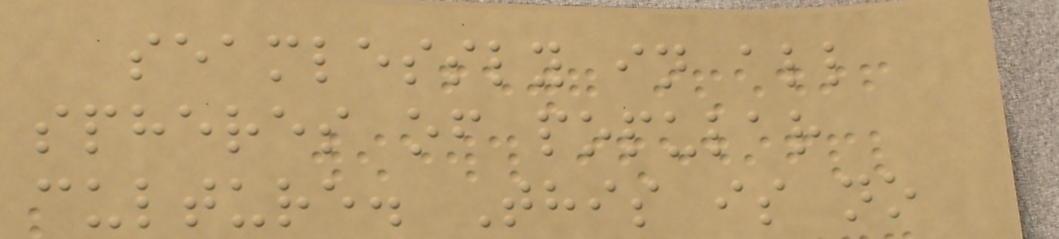seamlessly in all
spheres of popular
culture. This is no
